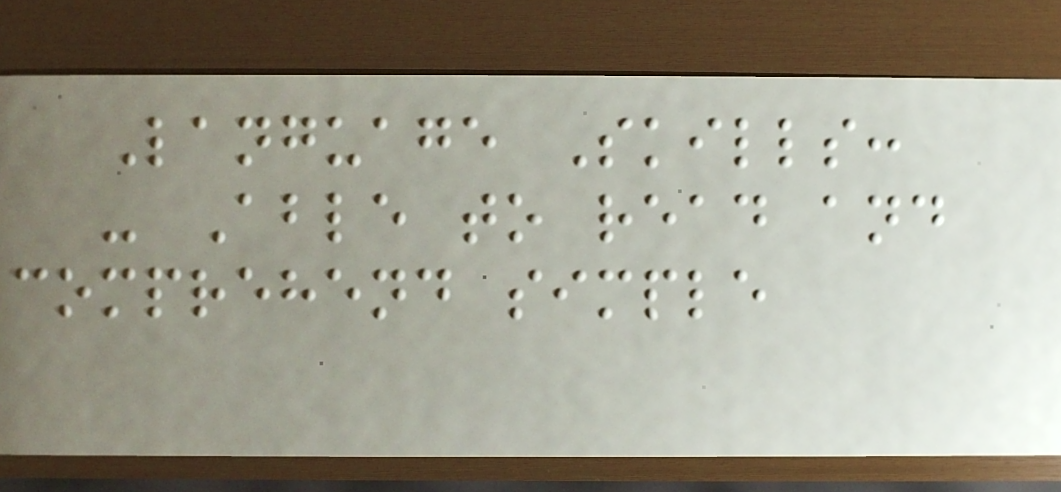Language Skills:
- Able to read and
comprehend simple
